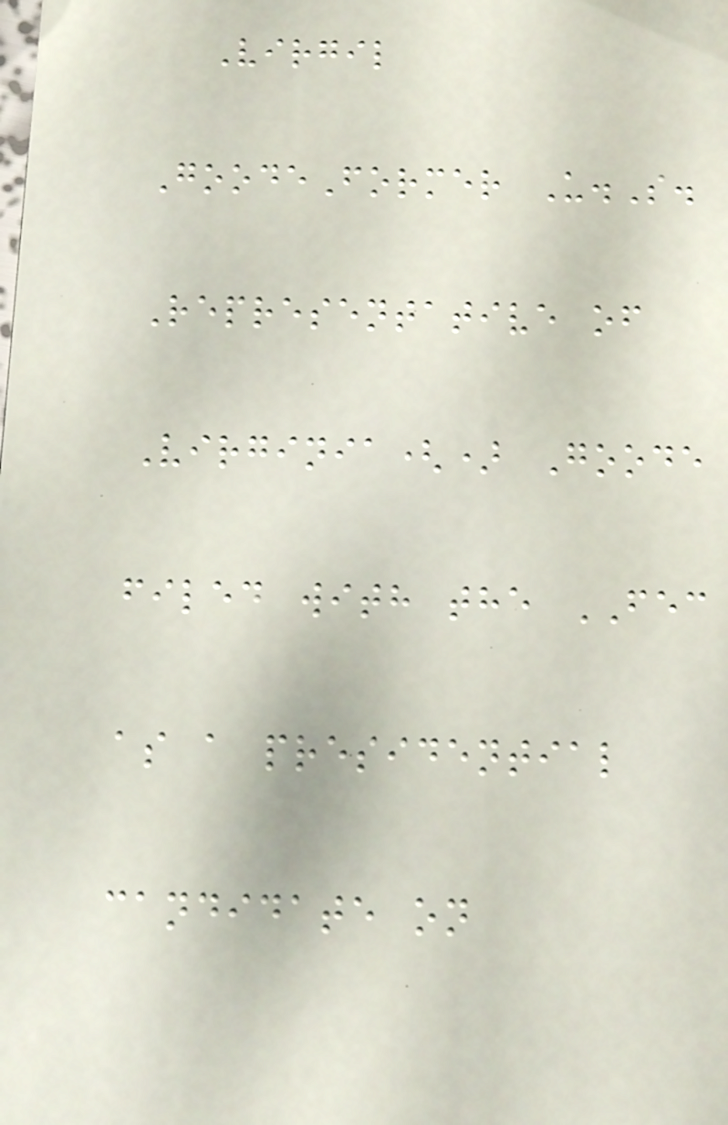Virgil
GoodeFormer U.S.
Representative of
Virginia() Goode
filed with the FEC
as a presidential
candidate on
